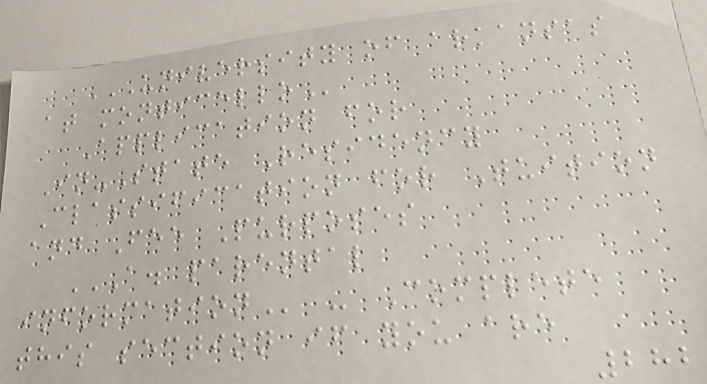UNIVERSITY OF ARKANSAS
AT MONTICELLO
Application for
In-State Residency
Classification for Tuition
and Fee Purposes
A. PARENTAL
INFORMATION - Complete
this section if you are
282
